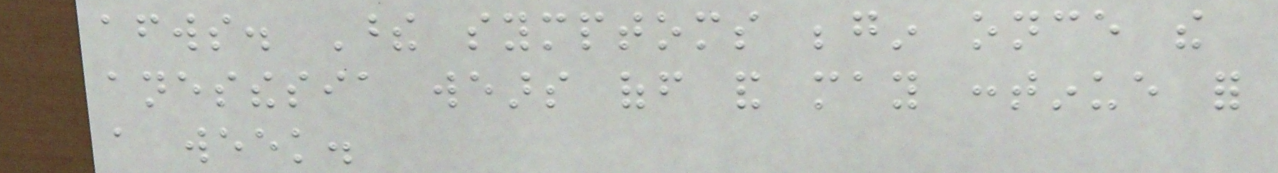afterwards. These symptoms begin once the
anesthesia wears off and may continue for
a week.
